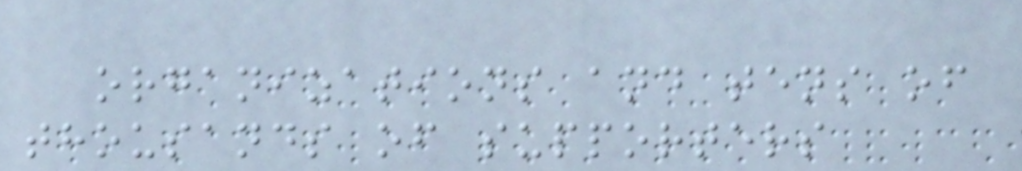organizations and tens of
thousands of supporters
